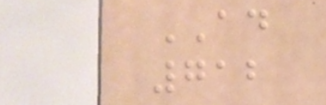AD
712
